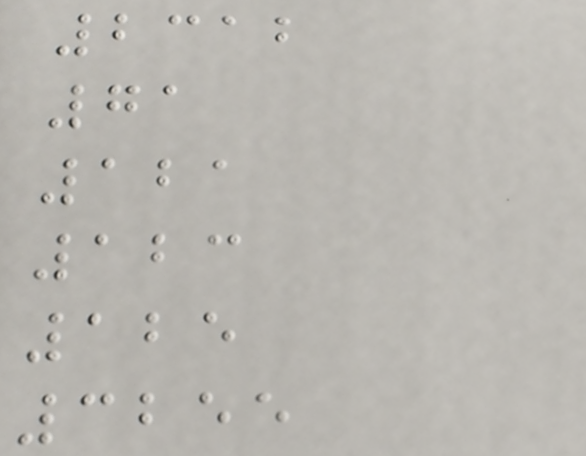2312
71
121
123
125
3255
